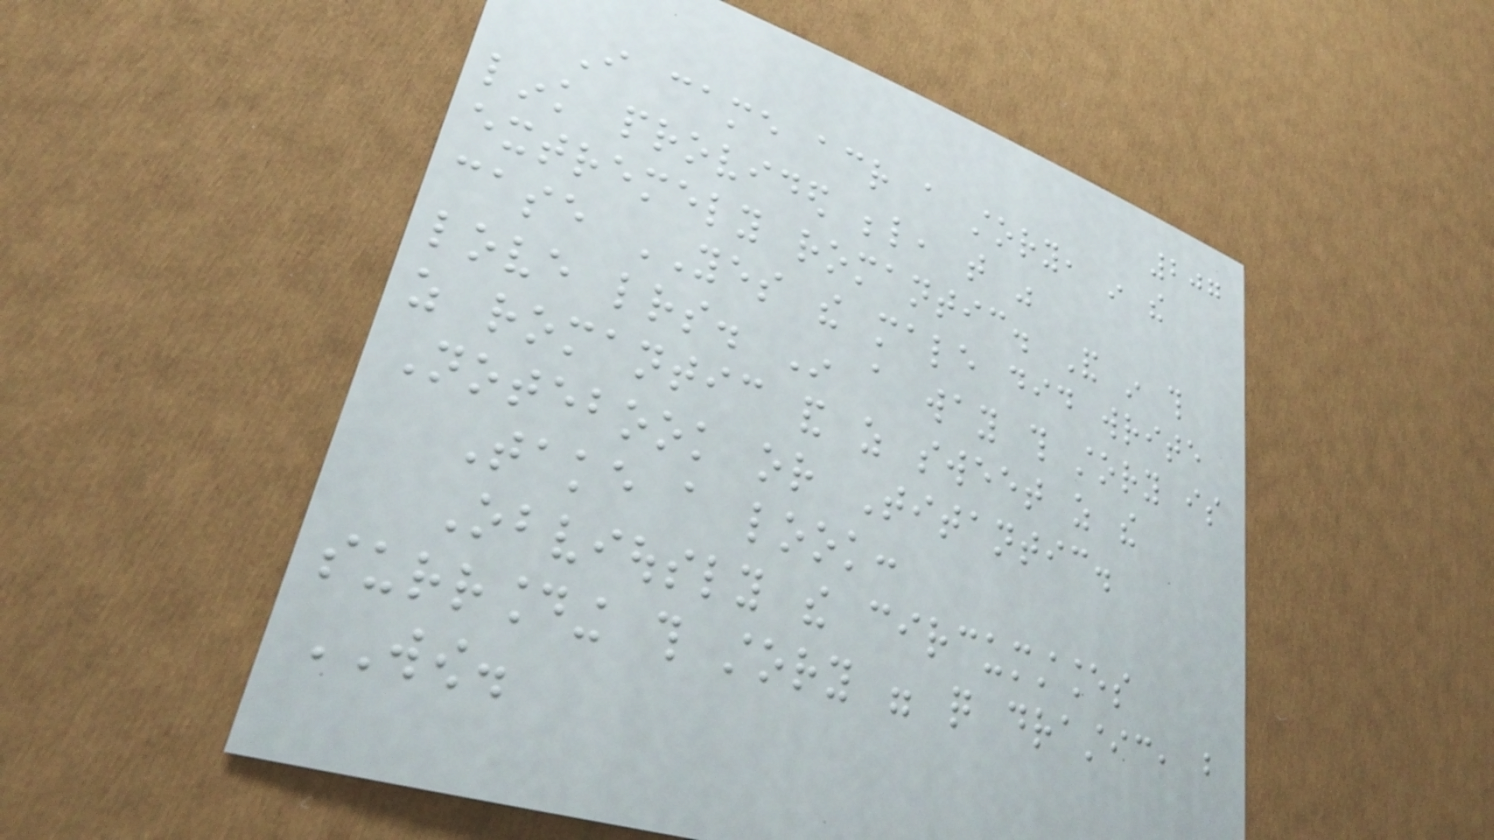207
I came across a story, in the
link provided below, that was
extremely romantic. And in this
case YES the male did write
love letters. In a way this story is
as romantic and as sweet as the
Notebook or Titantic.
Take a look:
Obviously the circumstances
surrounding this story were quite drastic, but
WOW.
